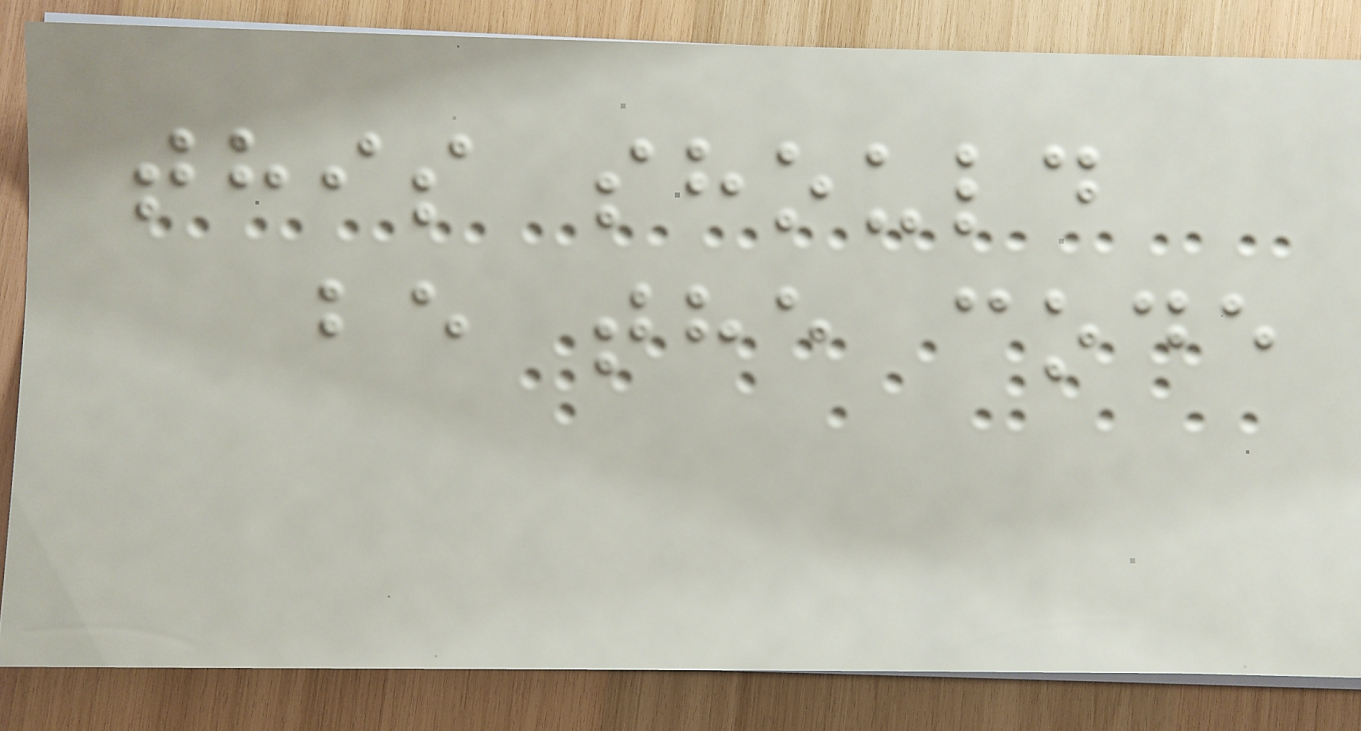this should
be the code
